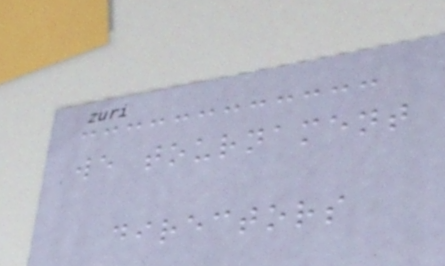we tournament
directors
